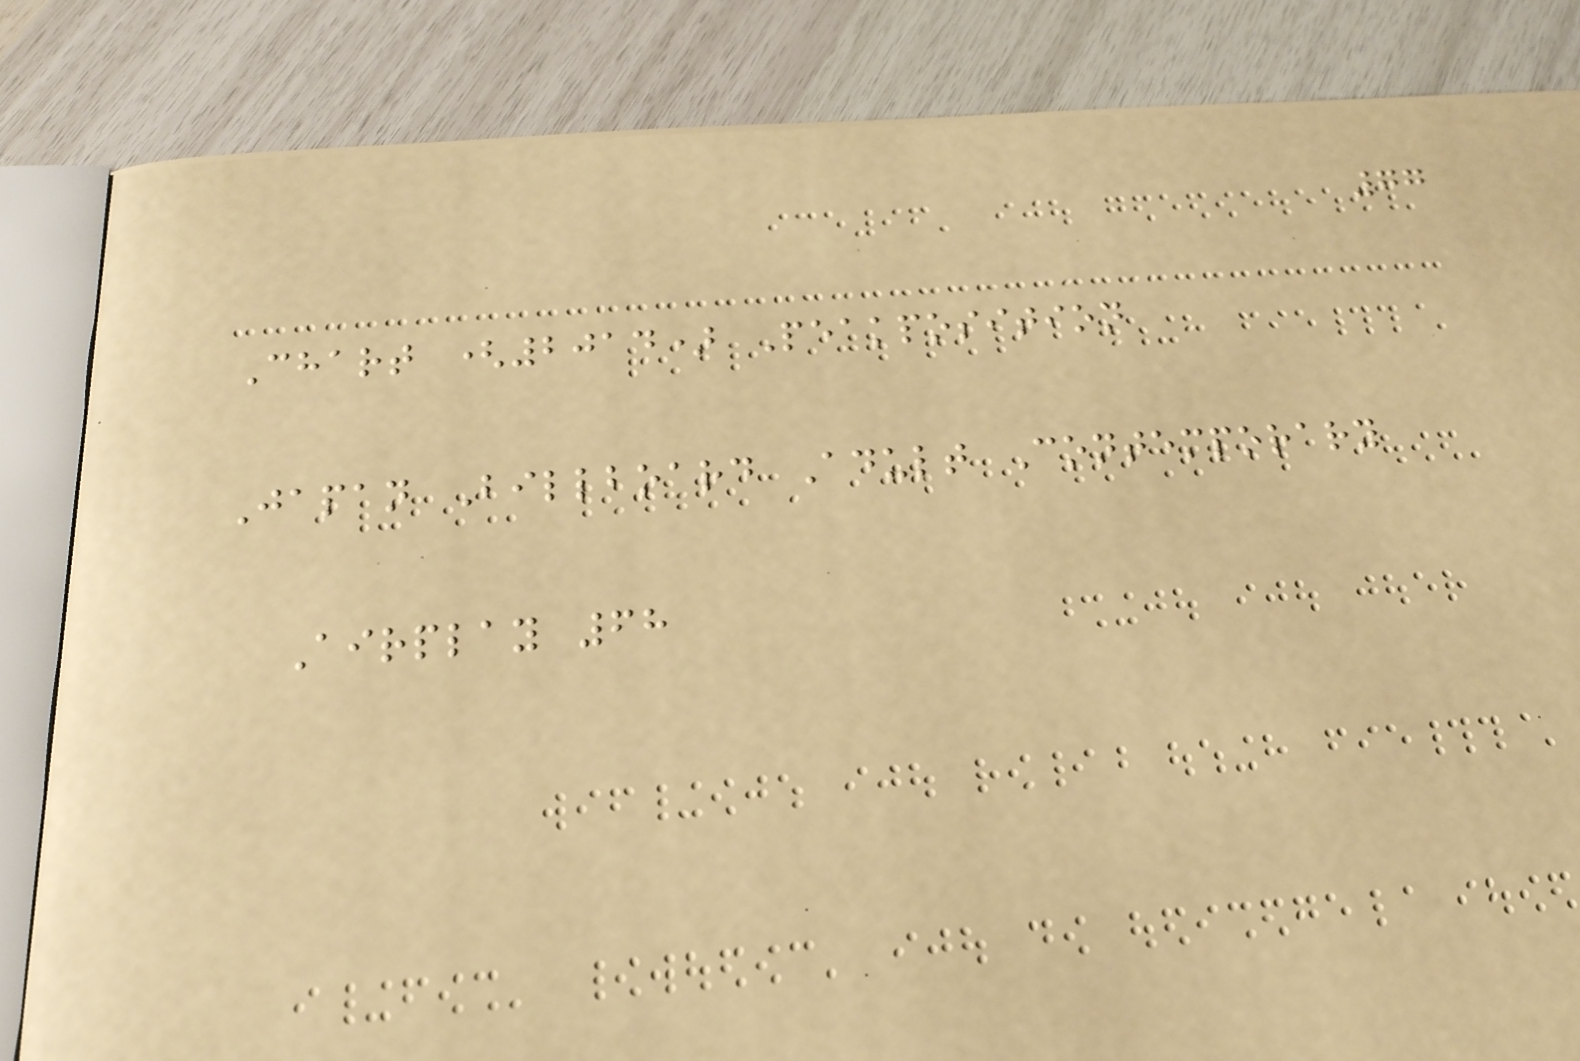77
Chart (2014) Peakposition
Japan Billboard Adult Contemporary
Airplay 68
